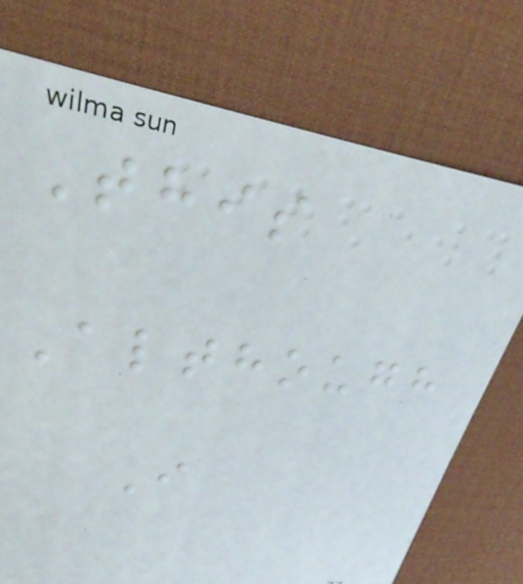This
Although
I
